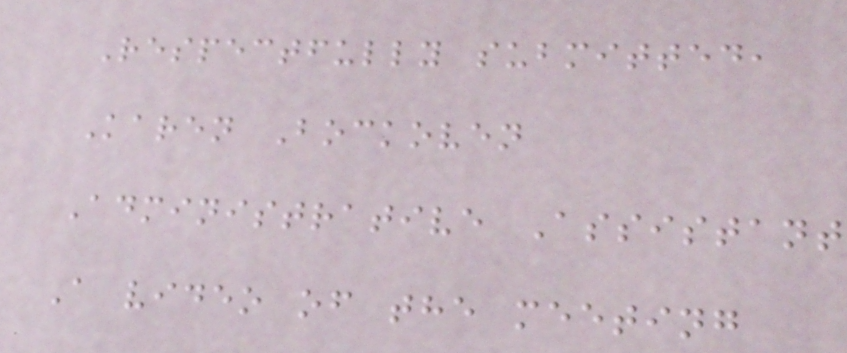Respectfully submitted,
Karen Bockoven
Administrative Assistant
A video of the meeting
